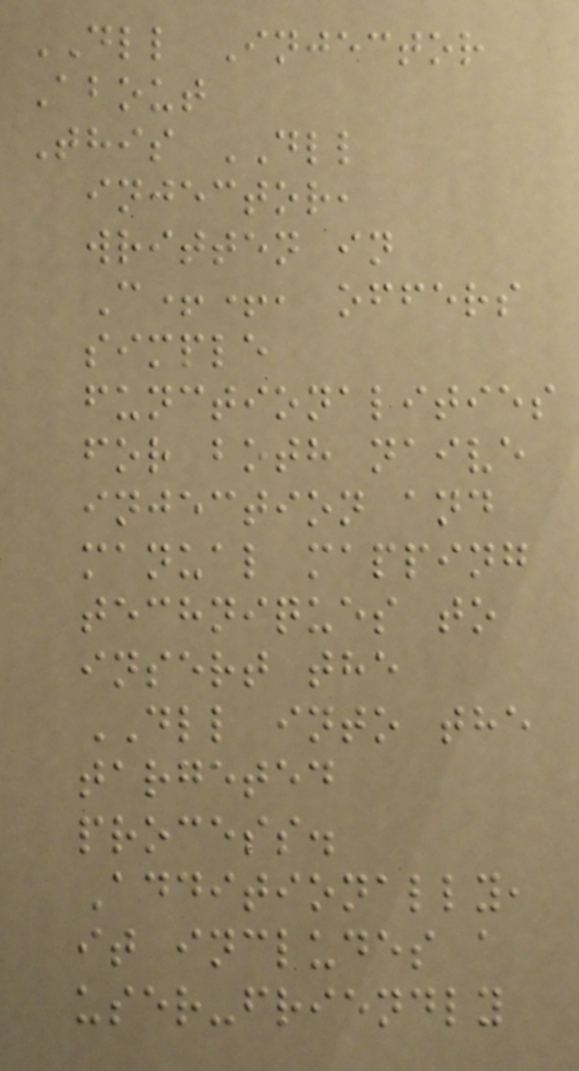DLL Injector
About
This DLL
injector,
written in
C++, offers
simple
functionalities
for both naive
injection and
manual mapping
techniques to
insert the
DLL into the
targeted
process.
Additionally,
it includes a
user-friendly
